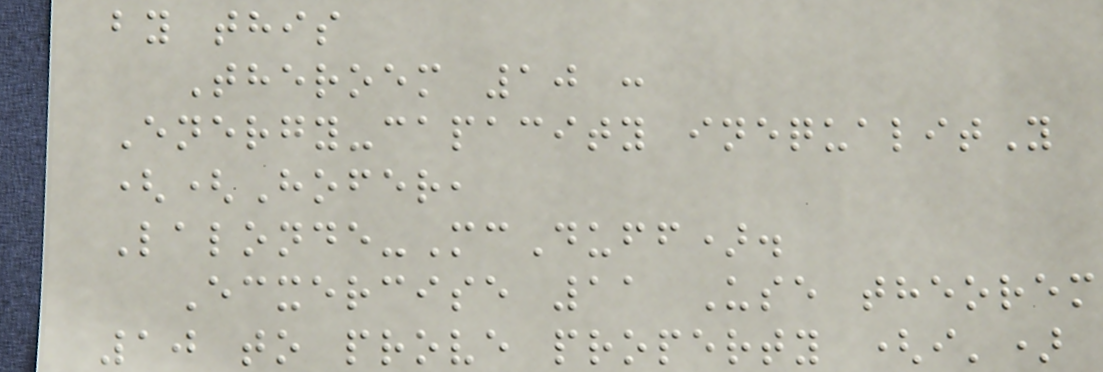by this
Theroem 10 :
Energy-capacity inequalitY
((Hofer,
Lalonde-McDuff).
Ecxercise 11 Use theorem
10 to prove property (i')
